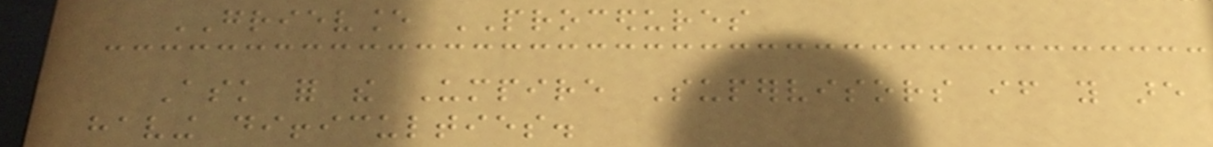GRIEVANCE PROCEDURES
Ask for the Umpire Supervisors if you are
having difficulties.
